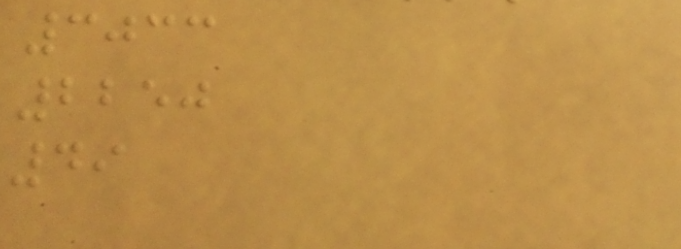3033
2250
49
